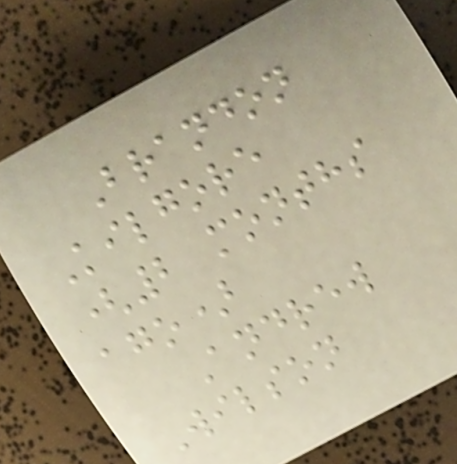Brandon
Kilgore
(2 months
ago)
Andrew
Wilson
